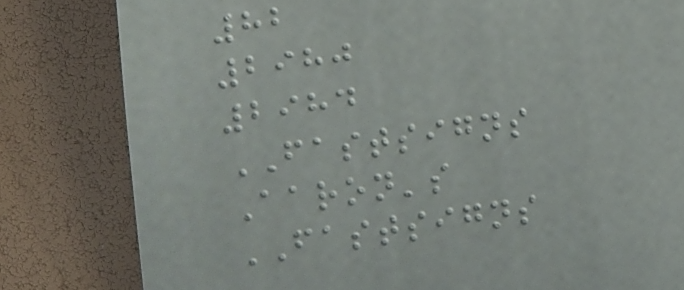82
2980
2984
FASTSIGNS
Aaron's
FASTSIGNS
